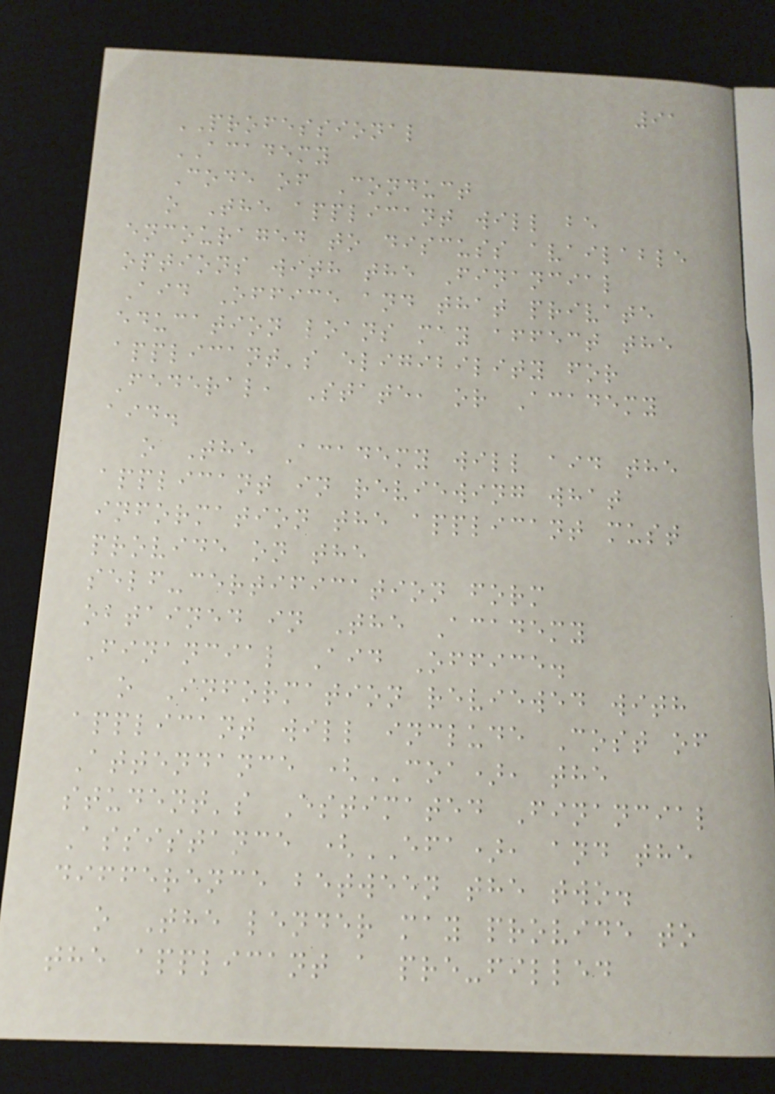91
PROFESSIONAL
ACADEMY
Code of Conduct
o The applicant will be
encouraged to discuss available
options with the Financial
Aid Office and that private
education loans may affect the
applicant's eligibility for
Federal, State, or Academy
aid.
o The Academy will aid the
applicant in reviewing what
information the applicant must
provide on the
self-certification form
obtained in The Academy
Financial Aid Office.
o Information reviewed with
applicant will include Cost of
Attendance (COA), the
student's Estimated Financial
Assistance (EFA), and the
difference between the two.
o The lender may provide to
the applicant a pre-filled
